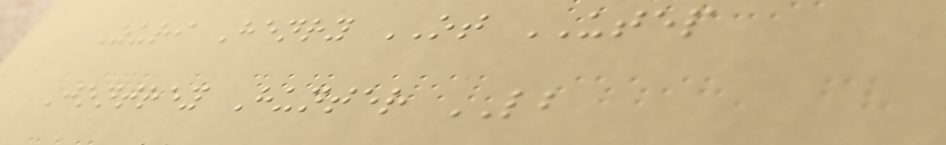Zuri Henry OT UTEP
Jontrey Hunter LB
